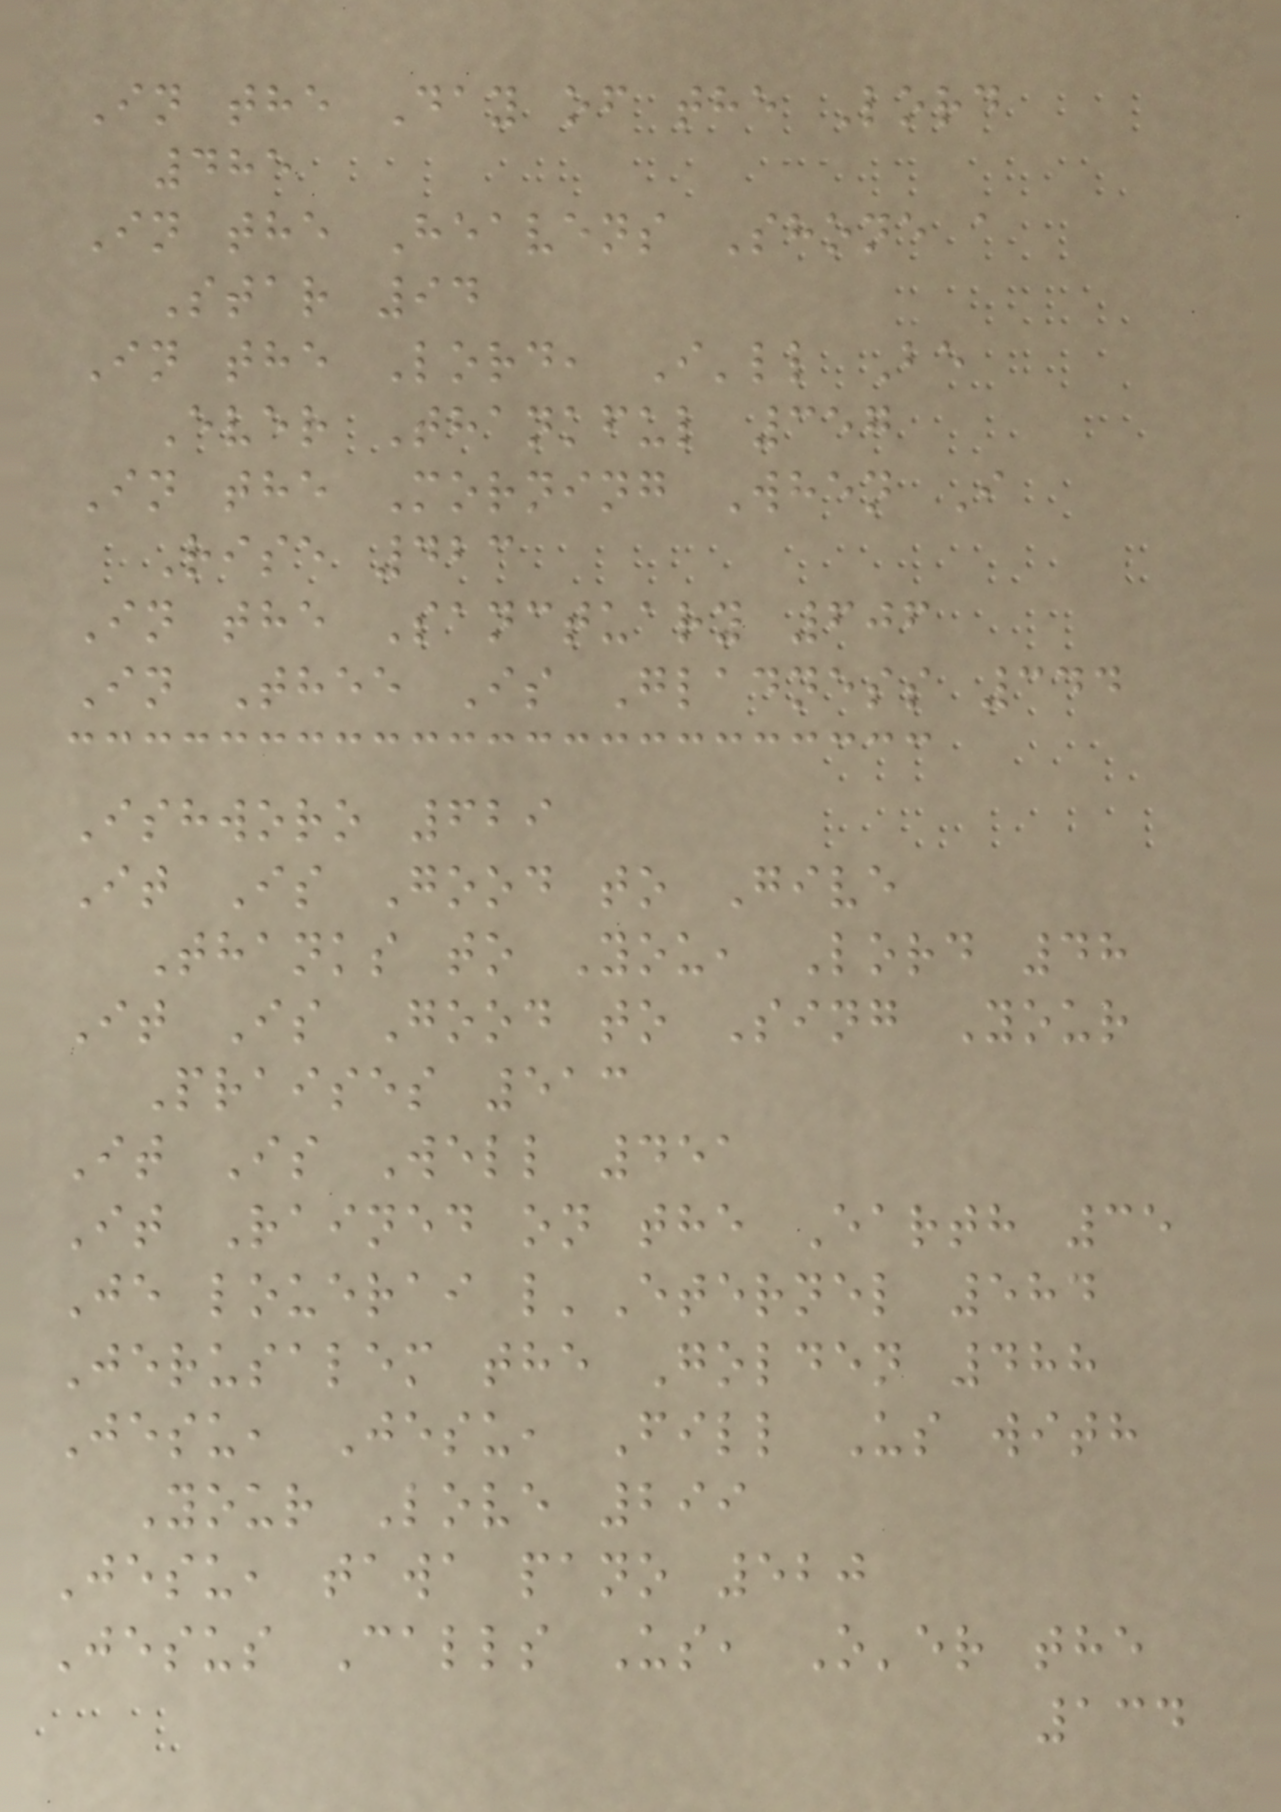In the Day of the Lord
485
In the Heavens Shone a
Star 94
In the Lord, I'll Be
Ever Thankful 357
In the Morning When I
Rise 423
In the Sanctuary 606
In Thee Is Gladness 344
Ishworo 629
It Is Good to Give
Thanks to You, Lord 48
It Is Good to Sing Your
Praises 513
It Is Well 451
It Rained on the Earth 35
Je louerai l'Eternel 584
Jerusalem the Golden 488
Jesu, Jesu, Fill Us with
Your Love 299
Jesu, tawa pano 520
Jesus Calls Us, O'er the
134
